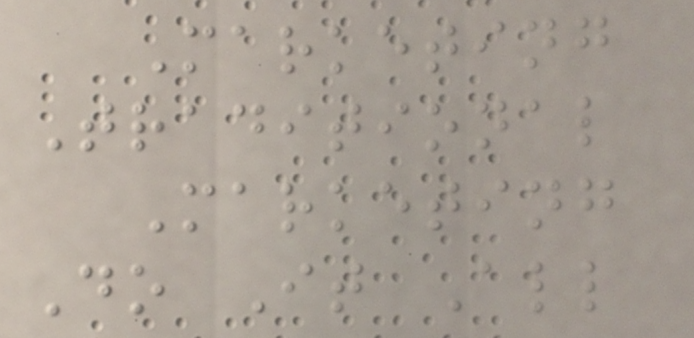Marketing
Traditional
Marketing
Do It All
